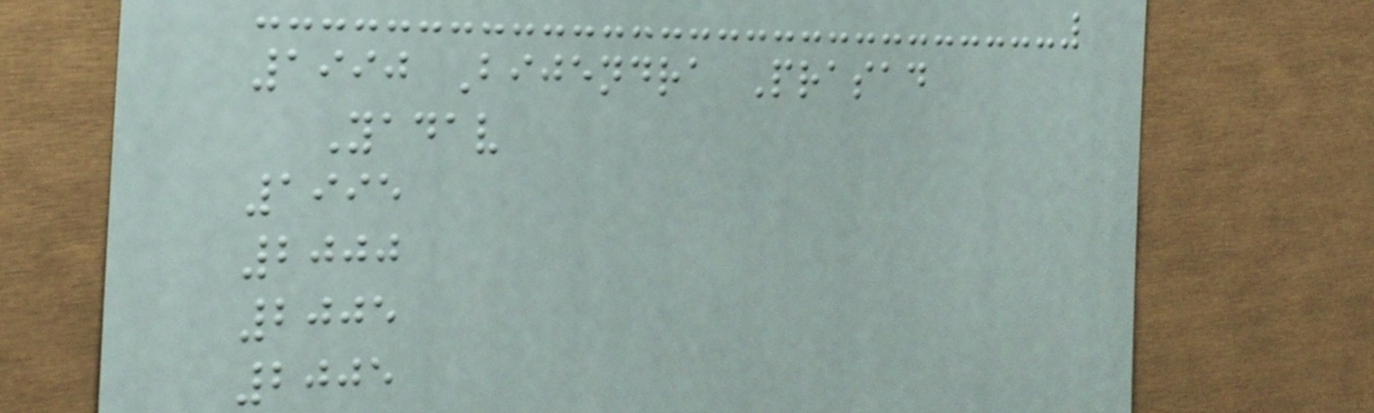1990 Bijendra Prasad
Yadav
1995
2000
2005
2005
